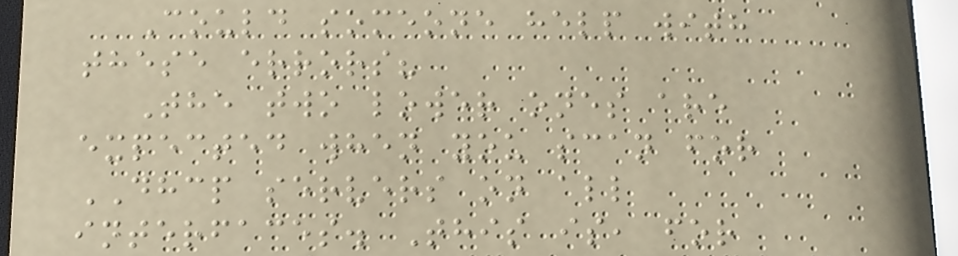Could someone help with
these errors?
The two lower ones are
expected when you scan for
DHCP servers on all
interfaces. This is, for
